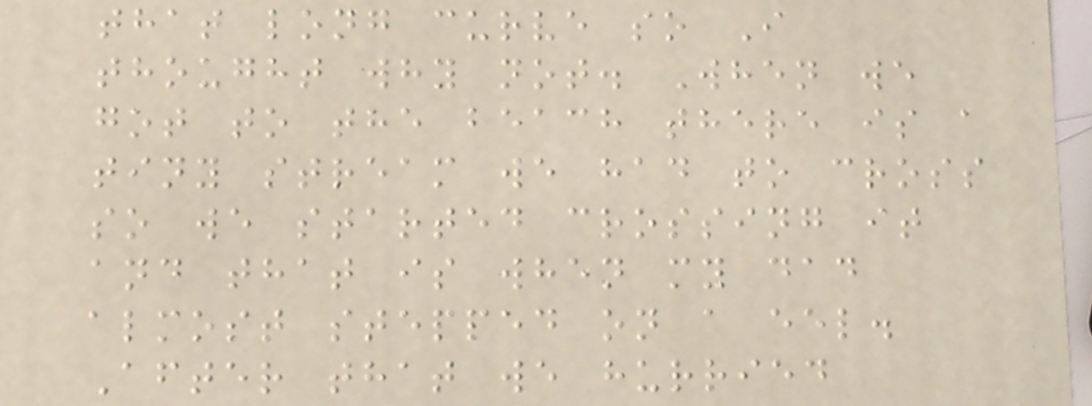that long curve so I
thought why not. When we
got to the beach there is a
tiny stream we had to cross
so we started crossing it
and that is when my dad
almost stepped on a eel.
After that we hurried
